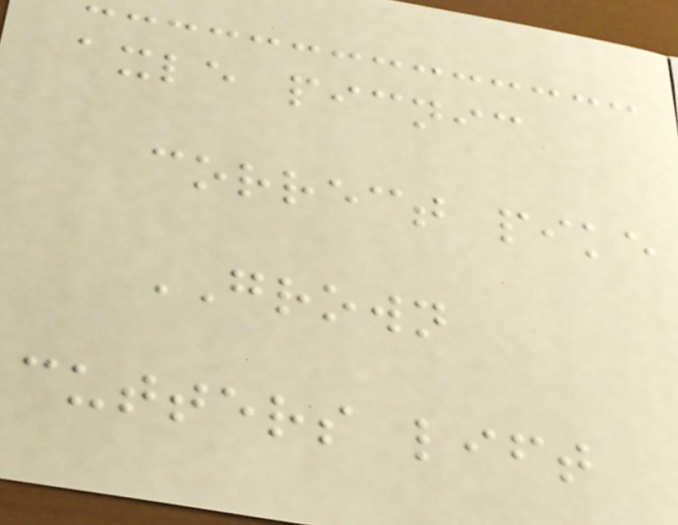axle picnic
correct pike
GROWN
cutters lift
